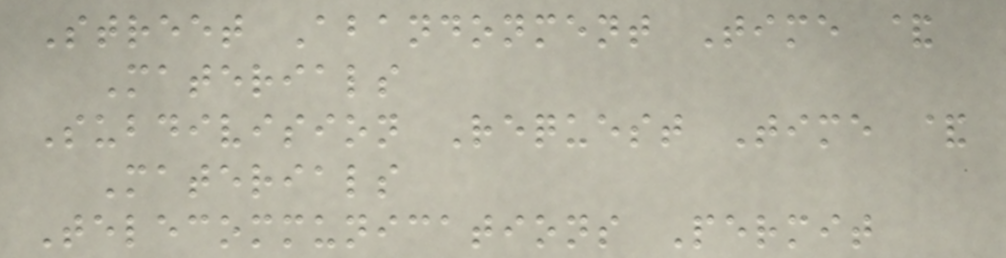Street Abandonment Time &
Materials
Subdivision Request Time &
Materials
Telecommunications Permit
